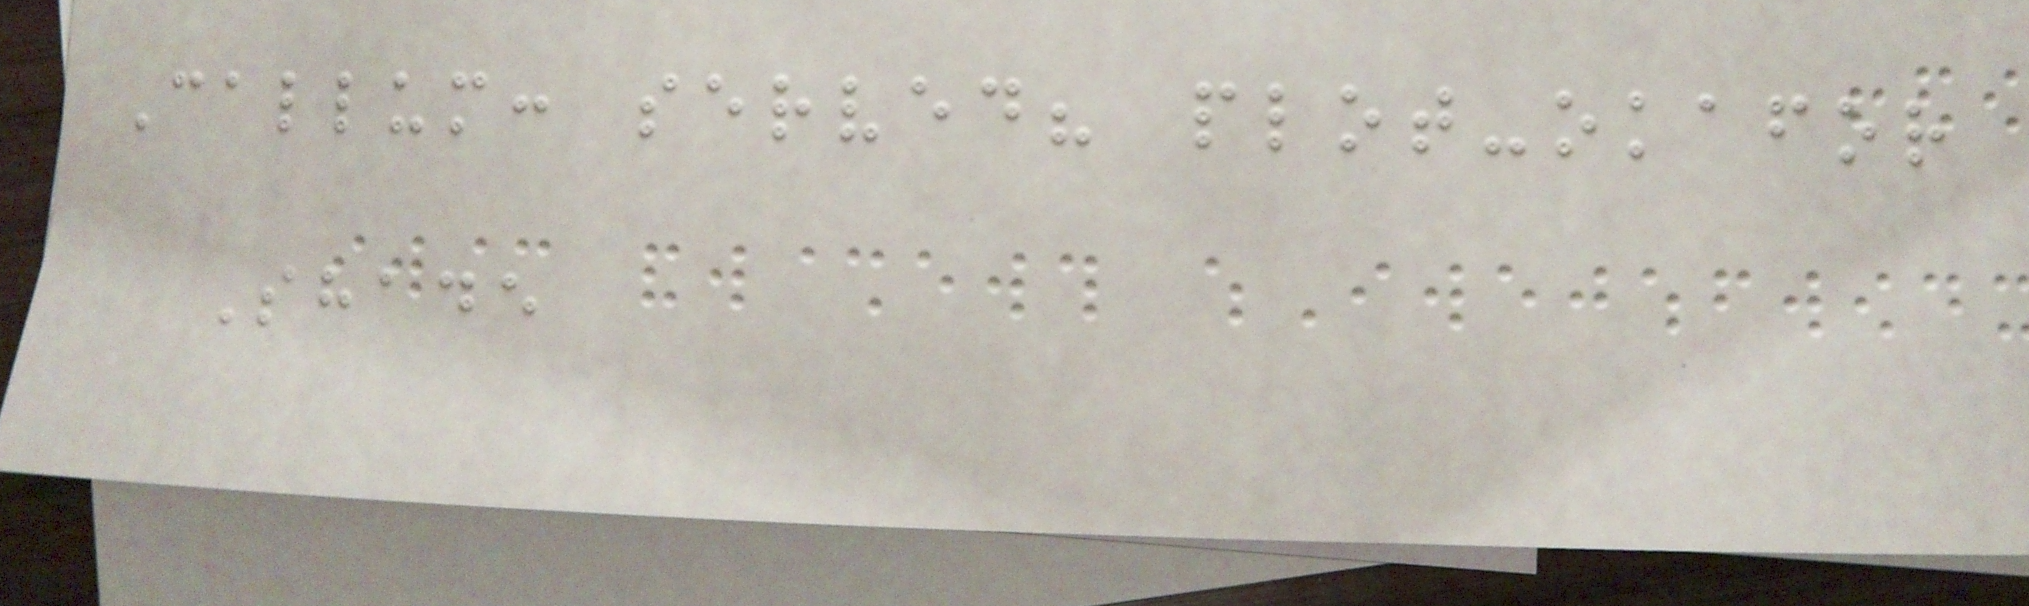Callum: served? plot-okafor
Shade
